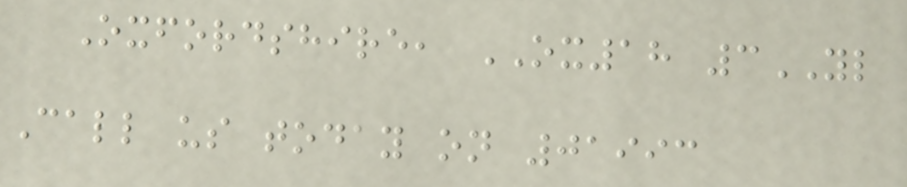Oxfordshire, OX18 3YL
Call us today on 01993
